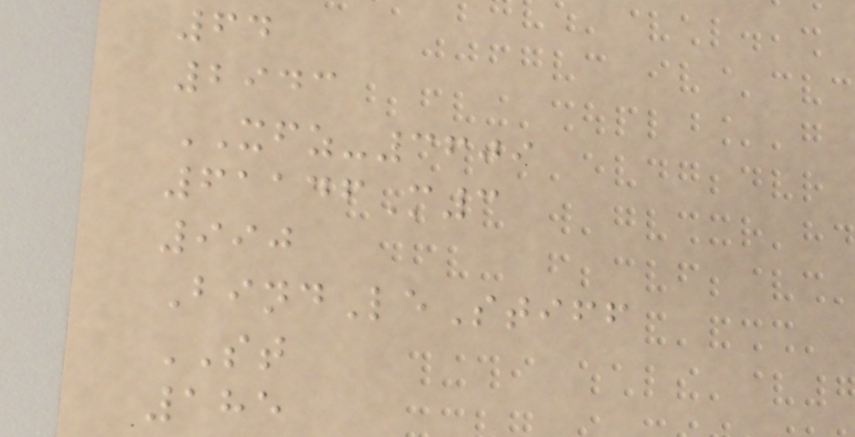64
2943
XFZ-3609
61146M3
990
BindLeStiff
ST
185
